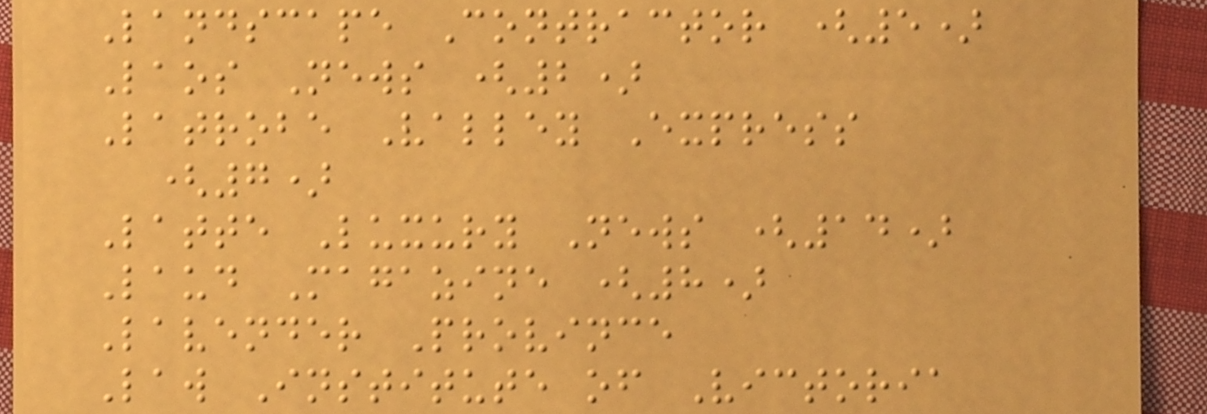Landscape Contractor (5)
Laos News (2)
Latrobe Valley Express
(7)
Latte Luxury News (14)
Laud Magazine (8)
Lavender Province
Law Institute of Victoria
